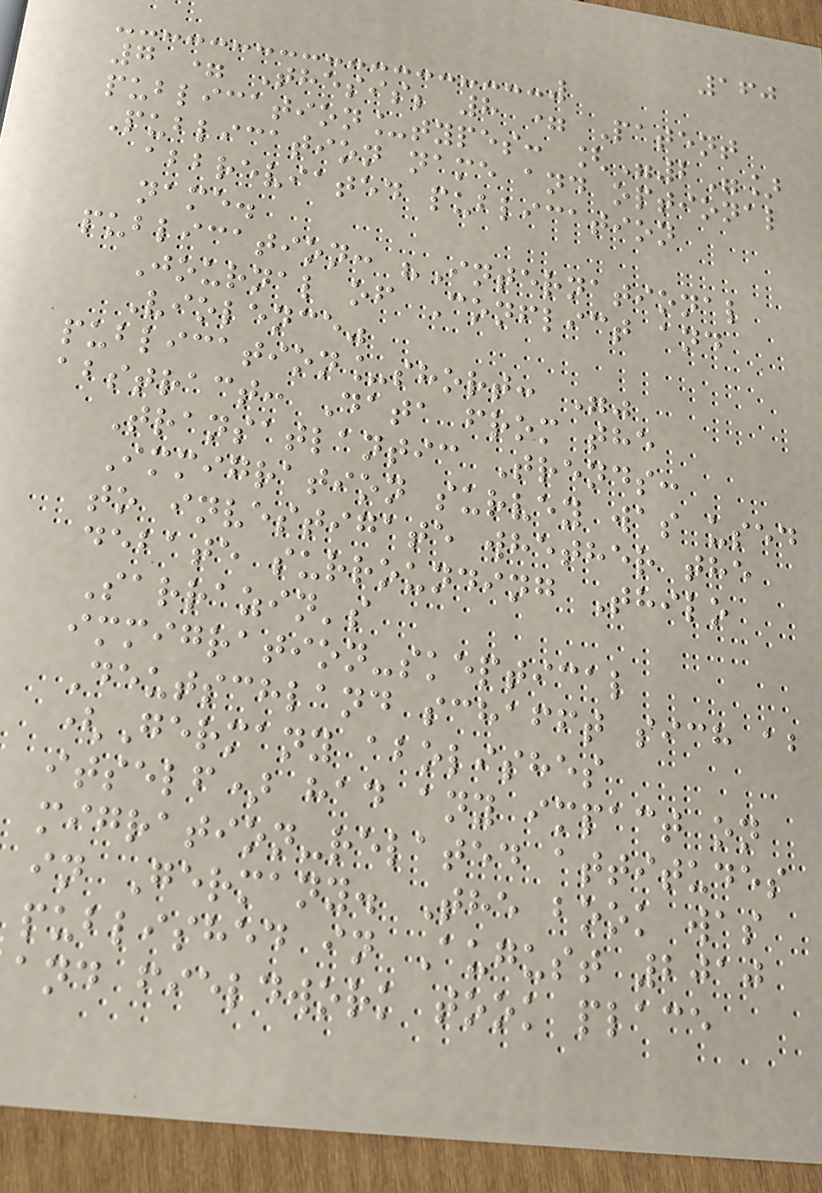160
7 = Thesis; 8 = Patent
publication_types: ["2"]
Publication name and optional
abbreviated publication
name.
publication: "International
Journal of Conflict and
Violence"
publication_short: ""
abstract: Data from the
Transatlantic Trends:
Immigration survey was used
to investigate whether the
debate surrounding Thilo
Sarrazin's
immigration-skeptical
Deutschland schafft sich ab
(Germany abolishes
itself) had any impact on
migration-related attitudes
in Germany. The book was
published in August 2010
and fieldwork took place
